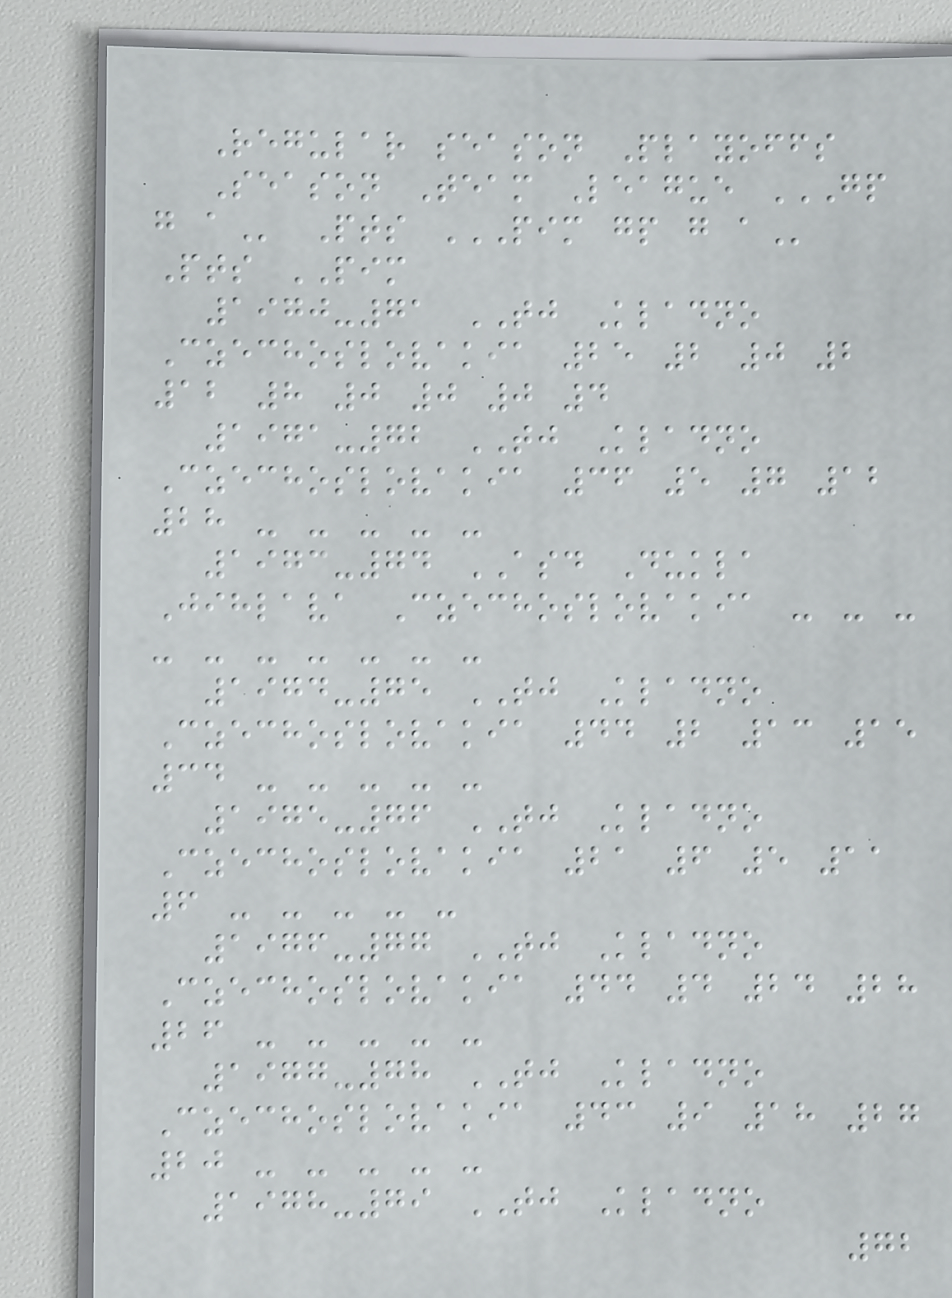Regular season Playoffs
Season Team League GP
G A Pts PIM GP G A
Pts PIM
1970-71 TJ Kladno
Czechoslovakia 25 2 0 2
12 8 0 0 0 4
1971-72 TJ Kladno
Czechoslovakia 36 5 7 12
28 - - - - -
1973-74 ASD Dukla
Jihlava Czechoslovakia - - -
- - - - - - -
1974-75 TJ Kladno
Czechoslovakia 44 2 13 15
34 - - - - -
1975-76 TJ Kladno
Czechoslovakia 21 6 5 11
6 - - - - -
1976-77 TJ Kladno
Czechoslovakia 44 4 24 28
26 - - - - -
1977-78 TJ Kladno
Czechoslovakia 43 9 18 27
20 - - - - -
1978-79 TJ Kladno
72
